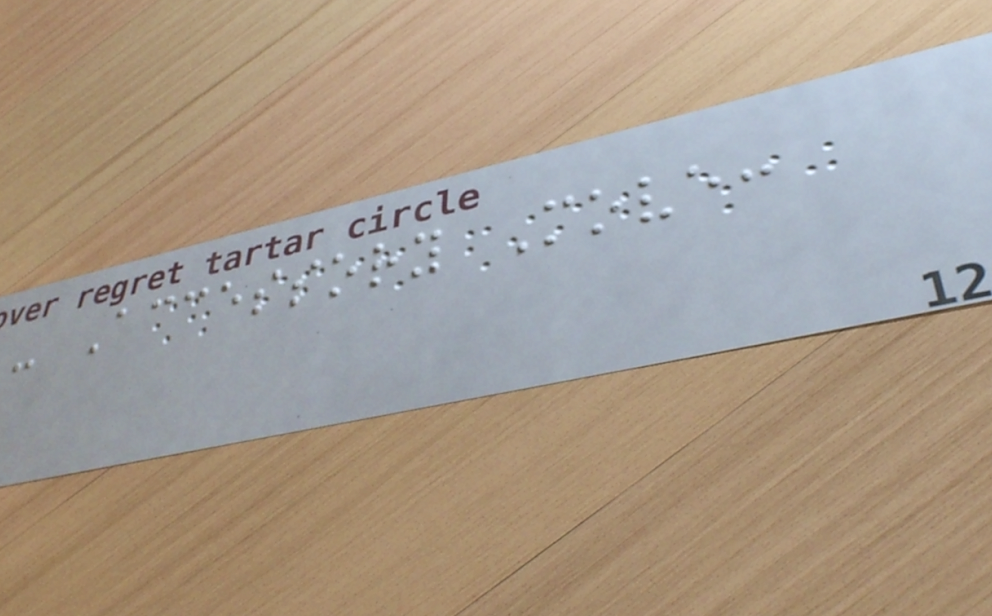- Accessory Move:
